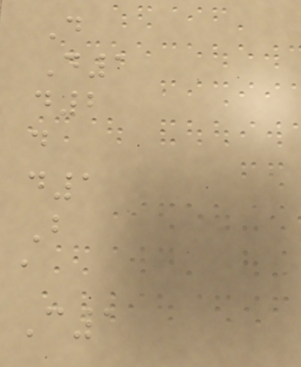D
D1
d2
d
d1
B
a
C1
